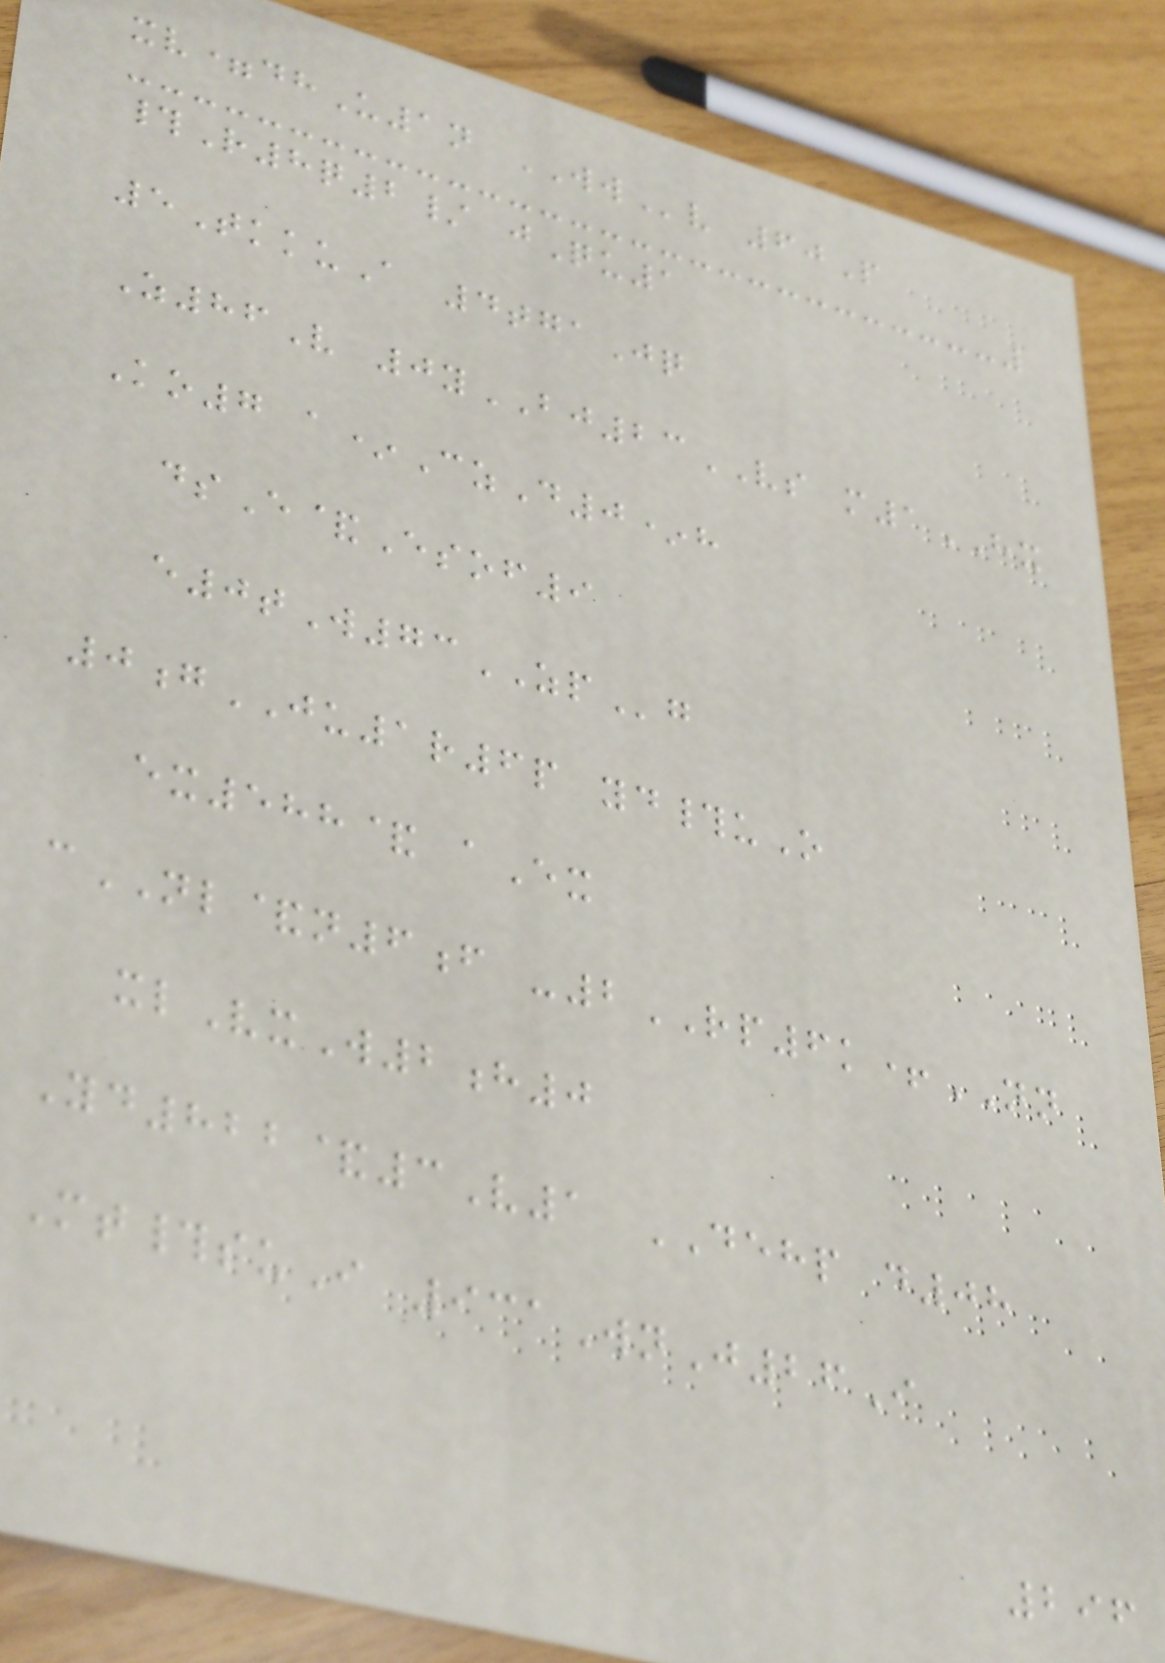xv=dhU1n WWv 60P
#R8q2/ jQu1
5TkkuA 4tgaJq
Z86V 0yBJ23VS m1HX
Ko7 a*CzD0*h
dsE&Esof9
e0tW73ZPg
0gJU1r6p yd#uO
ex588& aEx
cNL&n6f -2RP6k+NN
xlVxW2h0
Yd822&3V1 DEHP d08
Mt#suI 931WnJ26I
296
